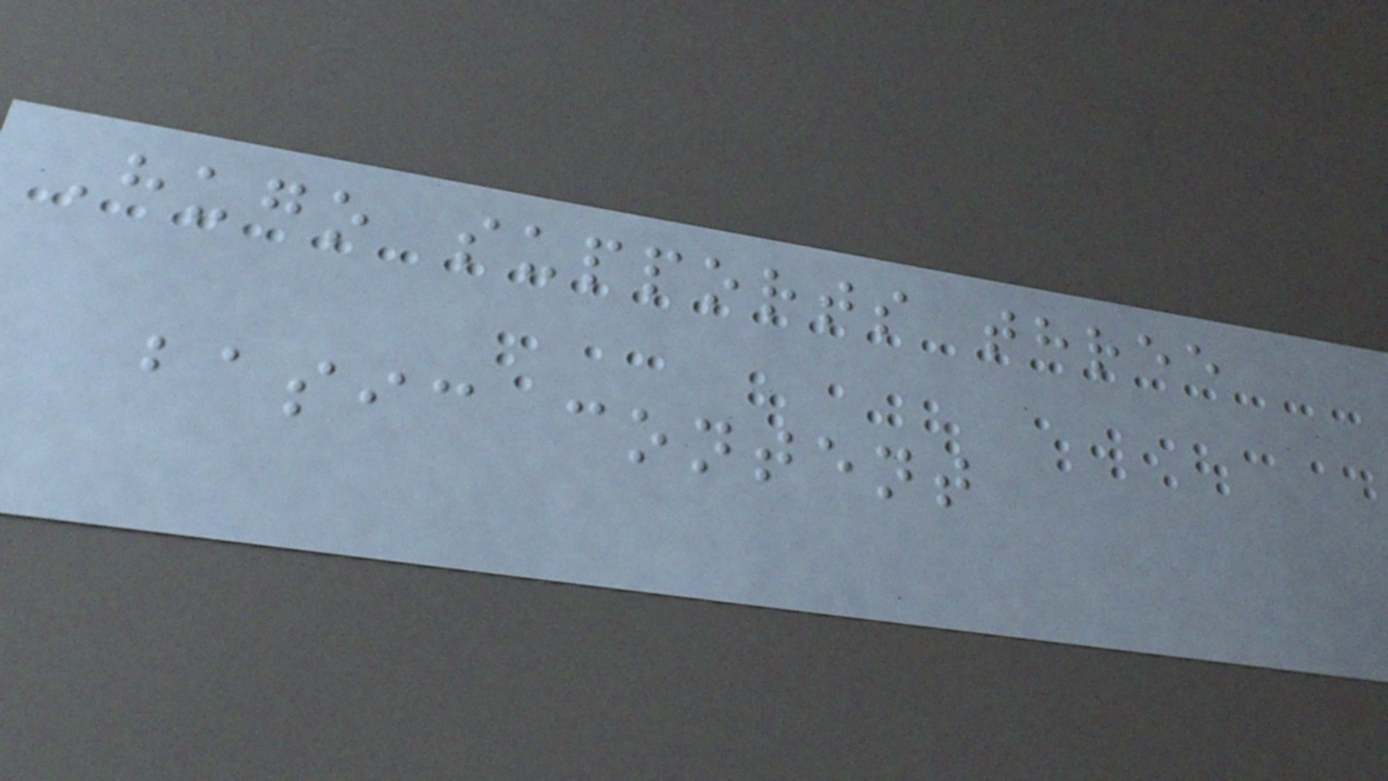Hugo supports three
basic content
